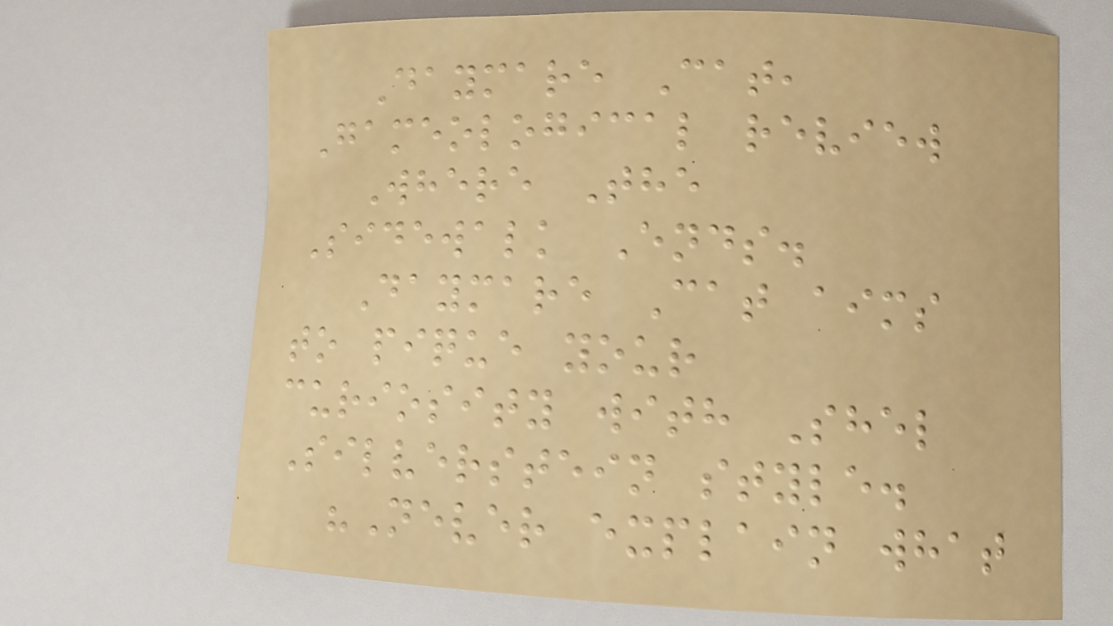Daymare Cat,
Gameological review
Where The
Sidewalk Ends.
Daymare Cat aims
to pique your
curiosity with Shel
Silverstein style.
"Never explain what
